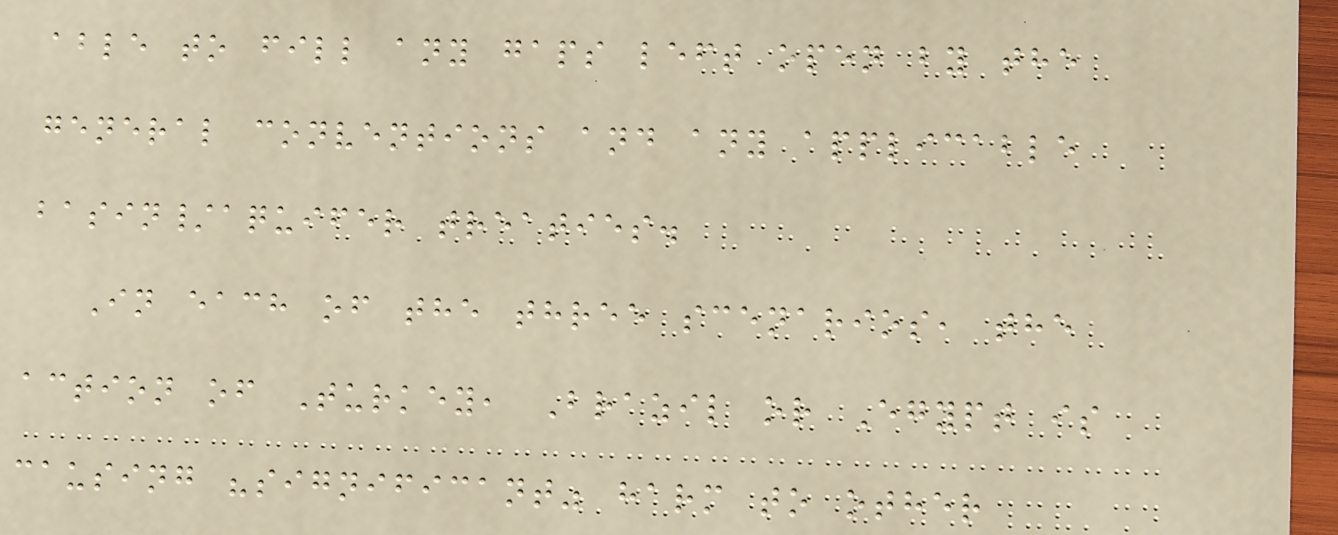able to fill any gaps left open by the
general conventions and any applicable
basin/aquifer treaties.
In each of the three scenarios, the
action of Turkey, Brazil or Egypt is
causing "significant" harm to other
